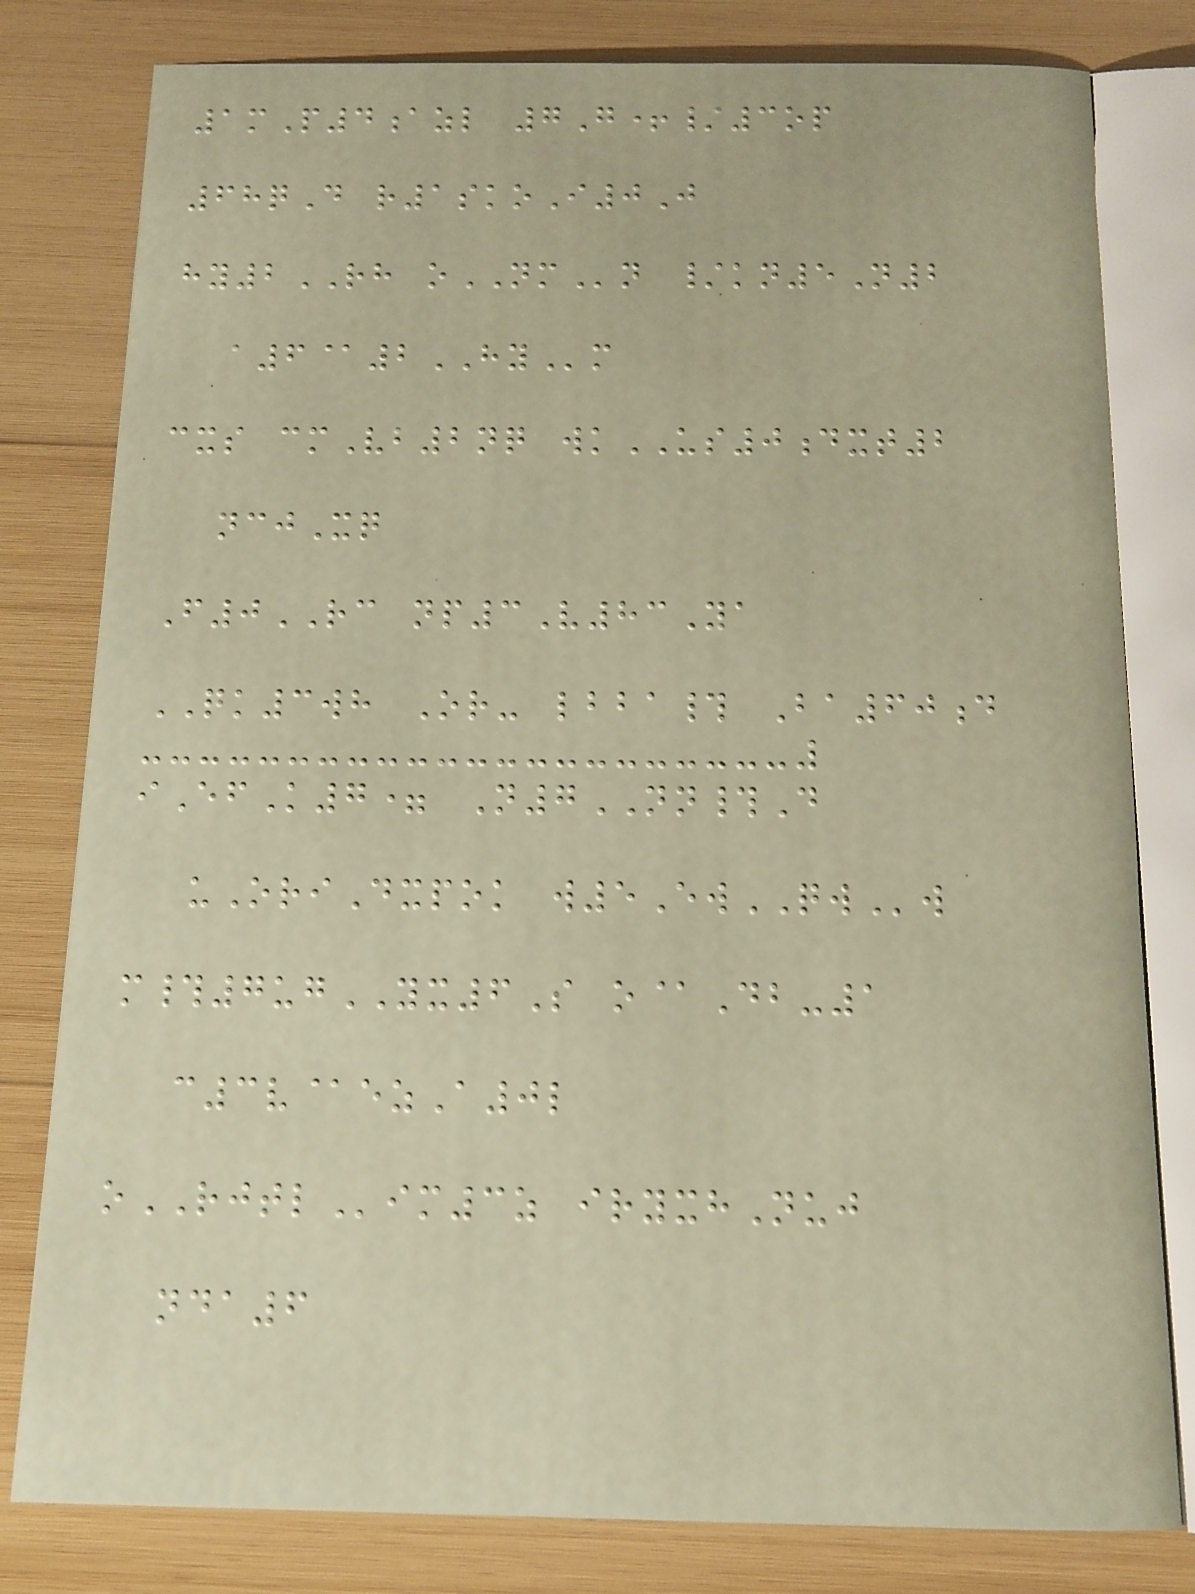1mP4azl 7G+/3op
68qD r1skoI0J
hy2RH oNMn /kn5N2
a6@2HYm
cxs cmVb2nq wkUS0dxt2
ncjXq
F0RC np3V83Ya
QK3wh Or- lbba# Ba60d
iEfK7= N7NN#D
uOriDxpok w5EwQWw
m#7ugYX6S o@Db-1
c3v@ezA0l
oRJTLim3z iryxhNuj
nda6
